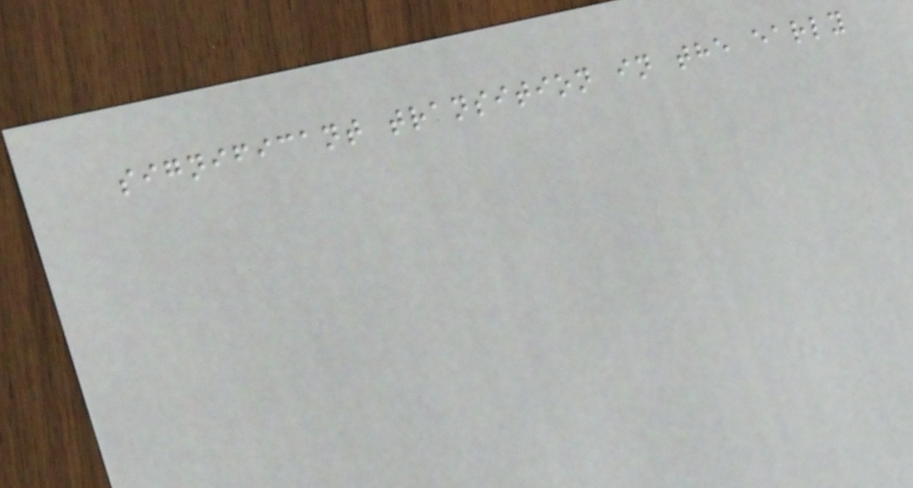significant transition in the early
